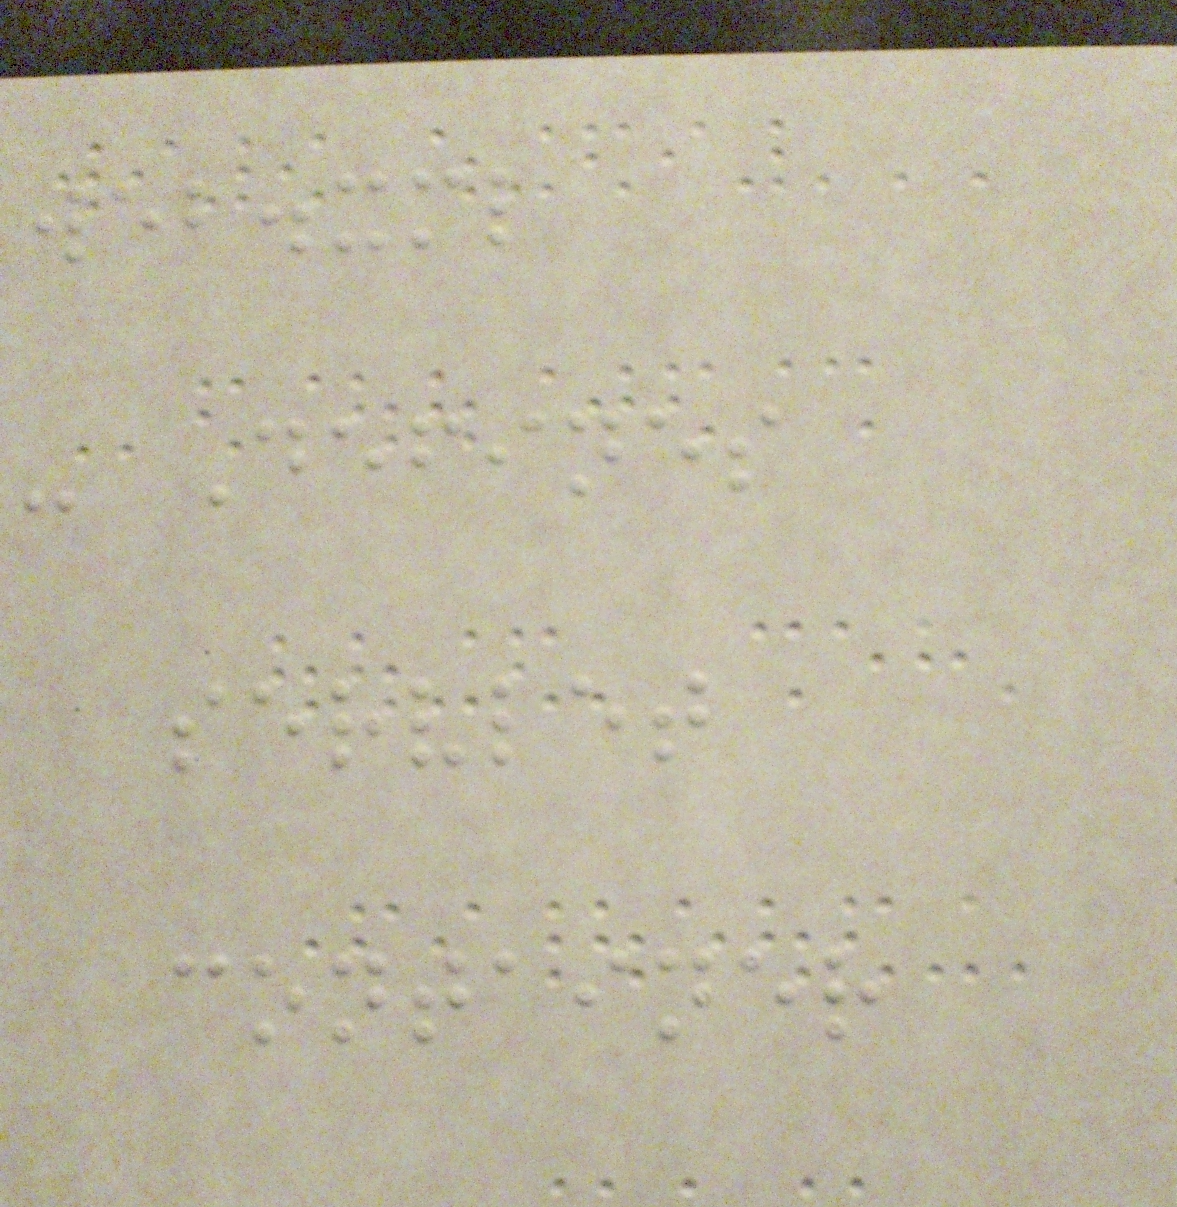web.xml
- Defines
servlet
container
